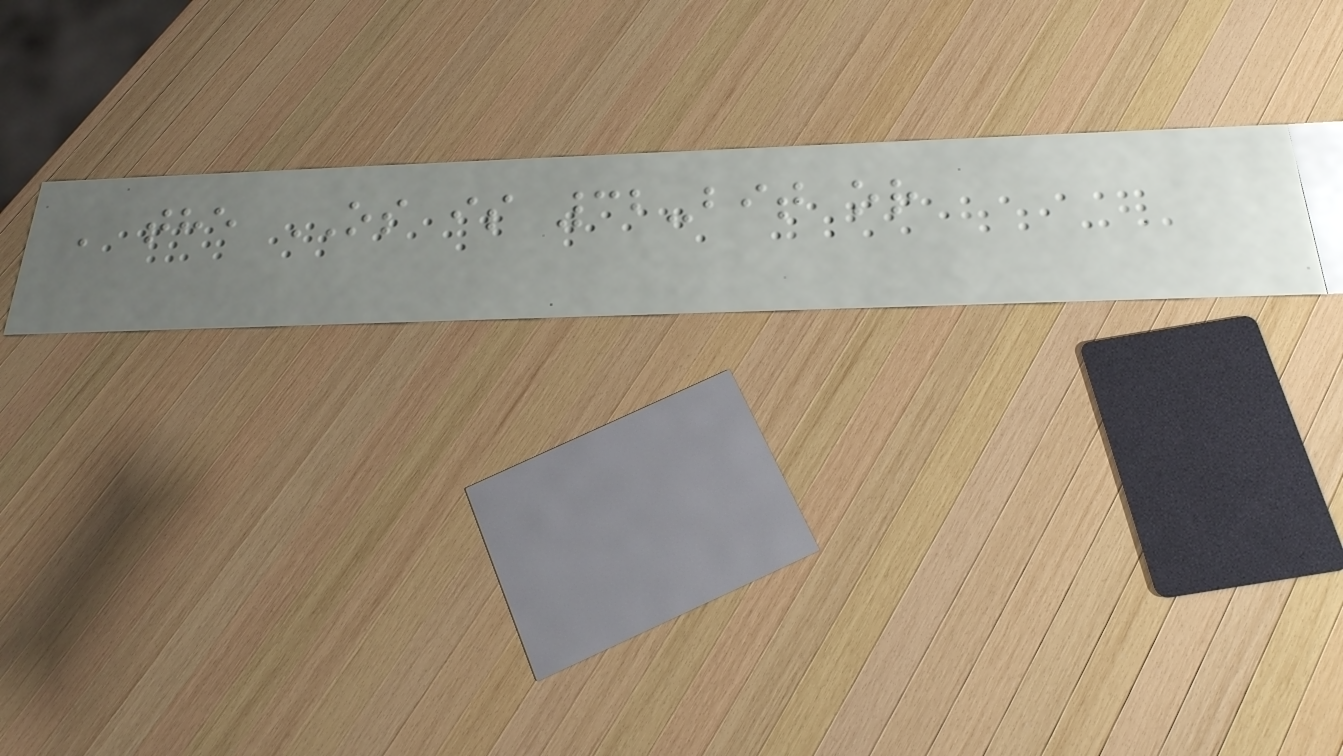' the OS is 32-bit or
